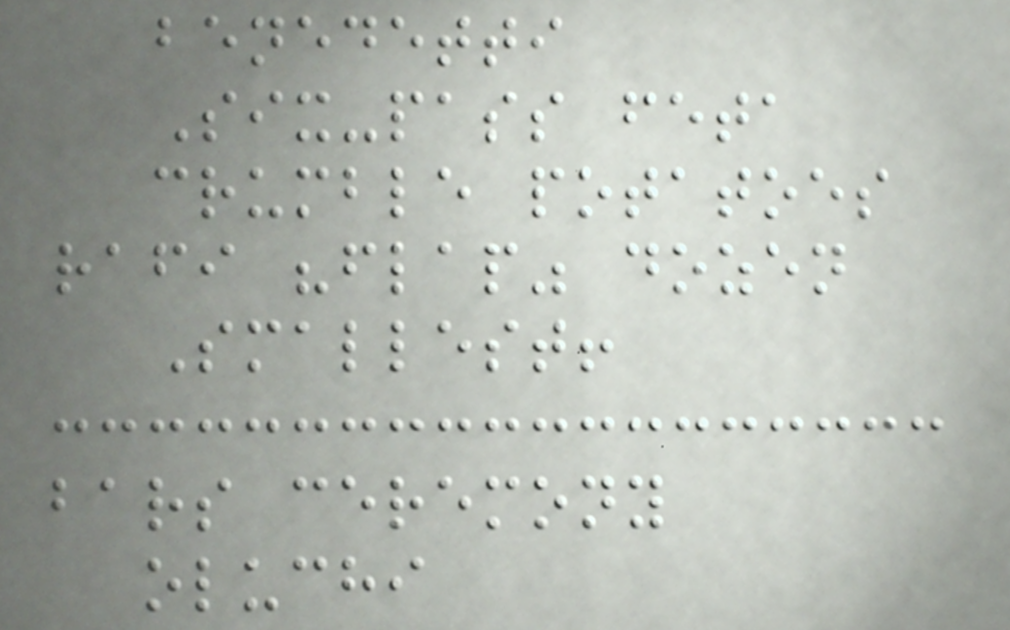benedetti
Six-pass feta
crumble potatoes
rafi "flap" dozen
Smallest!
bars ceremony
oluchi
